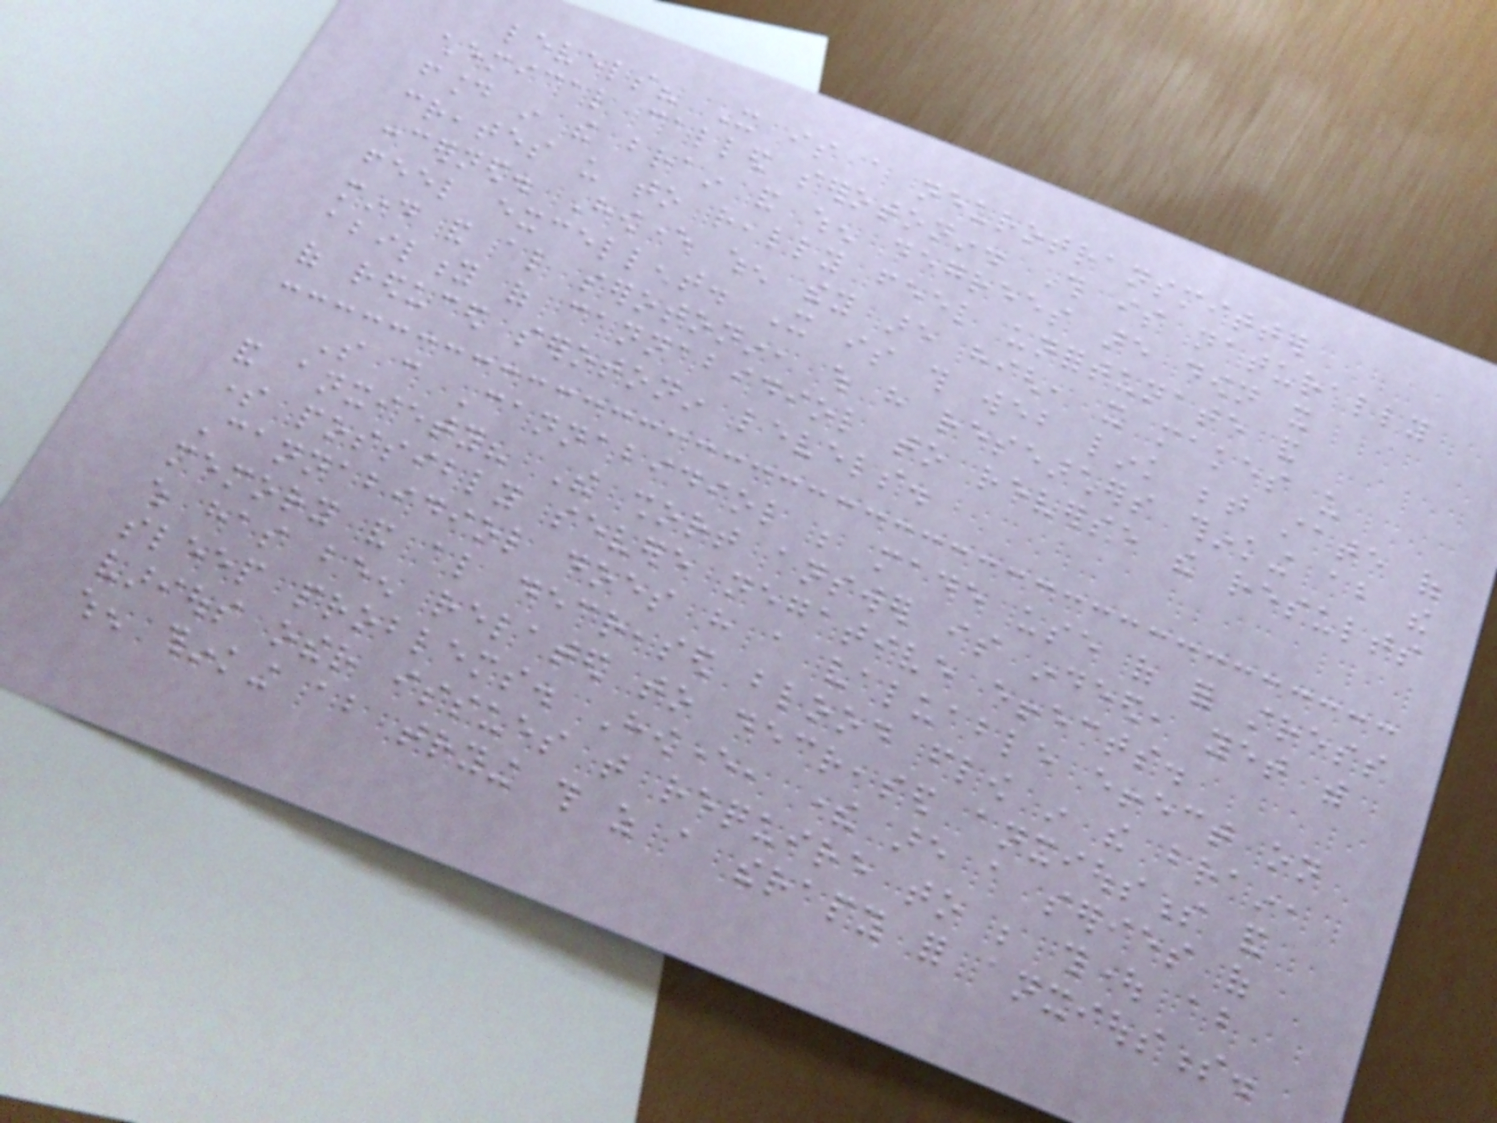levels? It is a neurotransmitter
chemical called serotonin. This is naturally
found in the brain and when degrees are down it
creates us to really feel unfortunate and
concerned. However when they are high, it makes us
feel excellent. It is this web link between state of
mind and also serotonin, which have researchers thinking about the
ability of cannabidiol to reverse the results
of reduced serotonin levels.
So can Cannabidiol be made use of for stress
and anxiety? The short answer is indeed, yet with
some possibly severe negative effects.
Cannabidiol does have a valuable effect on
memory and also decreased blood flow in the brain,
which has been related to decreased anxiousness and
sleep problems. However, there are a series of
various other issues that require to be thought about
when thinking about trying this as a therapy for anxiousness.
